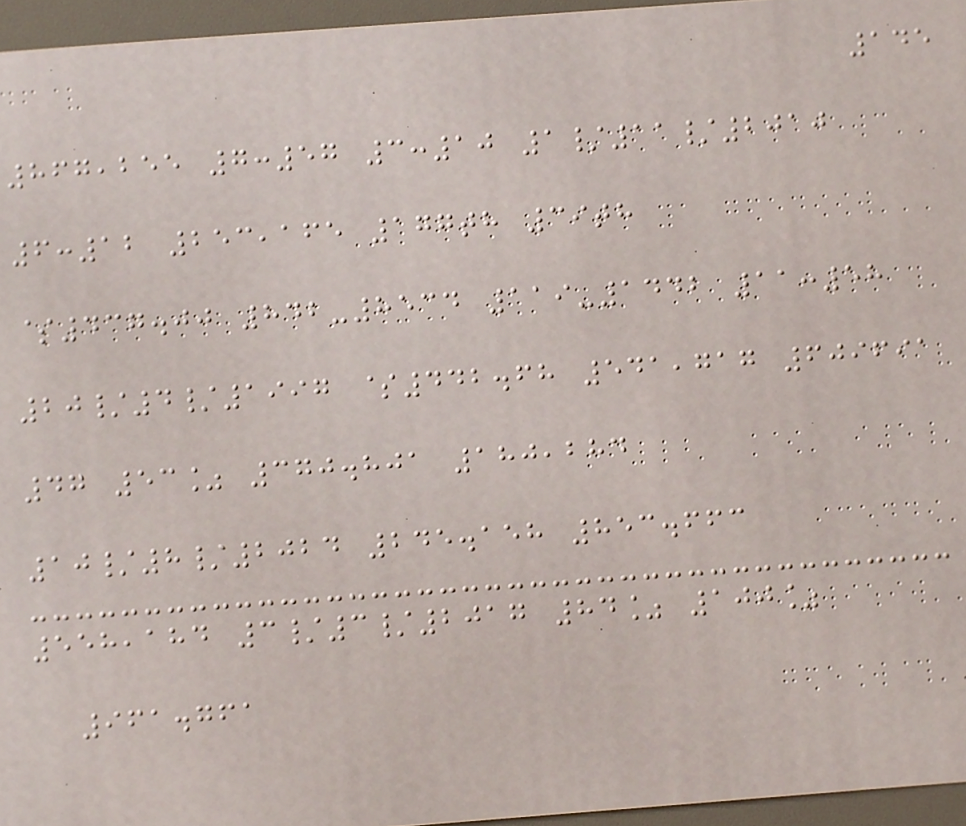145
867,255 7:57 3:10 1/11/2010
6:12 253,165 177th 39th
$437.00 842-8534 119-1442 11:58
20/4/1997 $442.68 541,717 609691
47 53% 370.801 180,284
10/8/2024 245.158 853.663
558,184 3/3/2017 84% 100%
961.761
